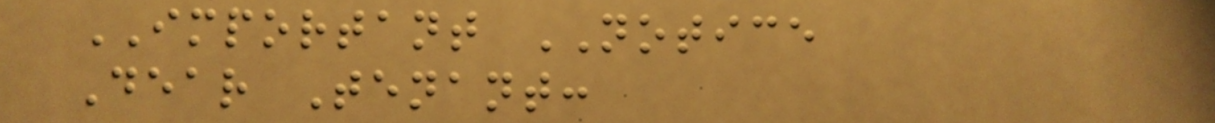IMPORTANT NOTICE
Dear Tenant:
